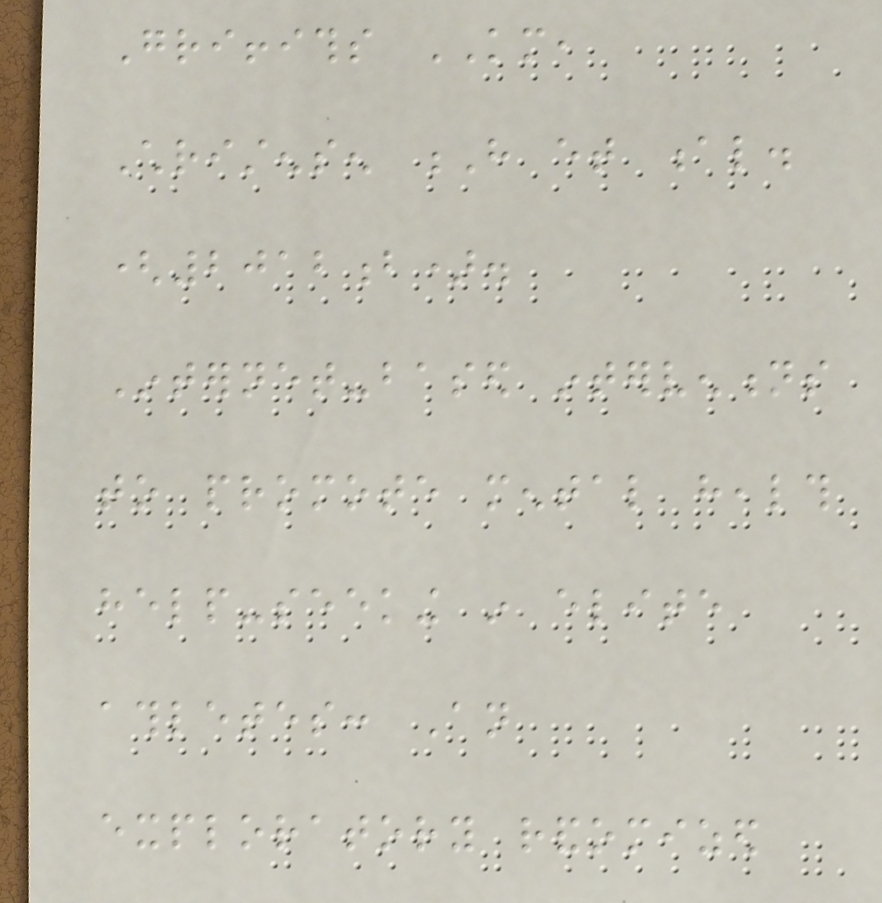Griffiths KM,
Christensen H et al.
(2012b).
Internet-based interventions
to promote mental health
help-seeking in elite
athletes: An
exploratory randomized
